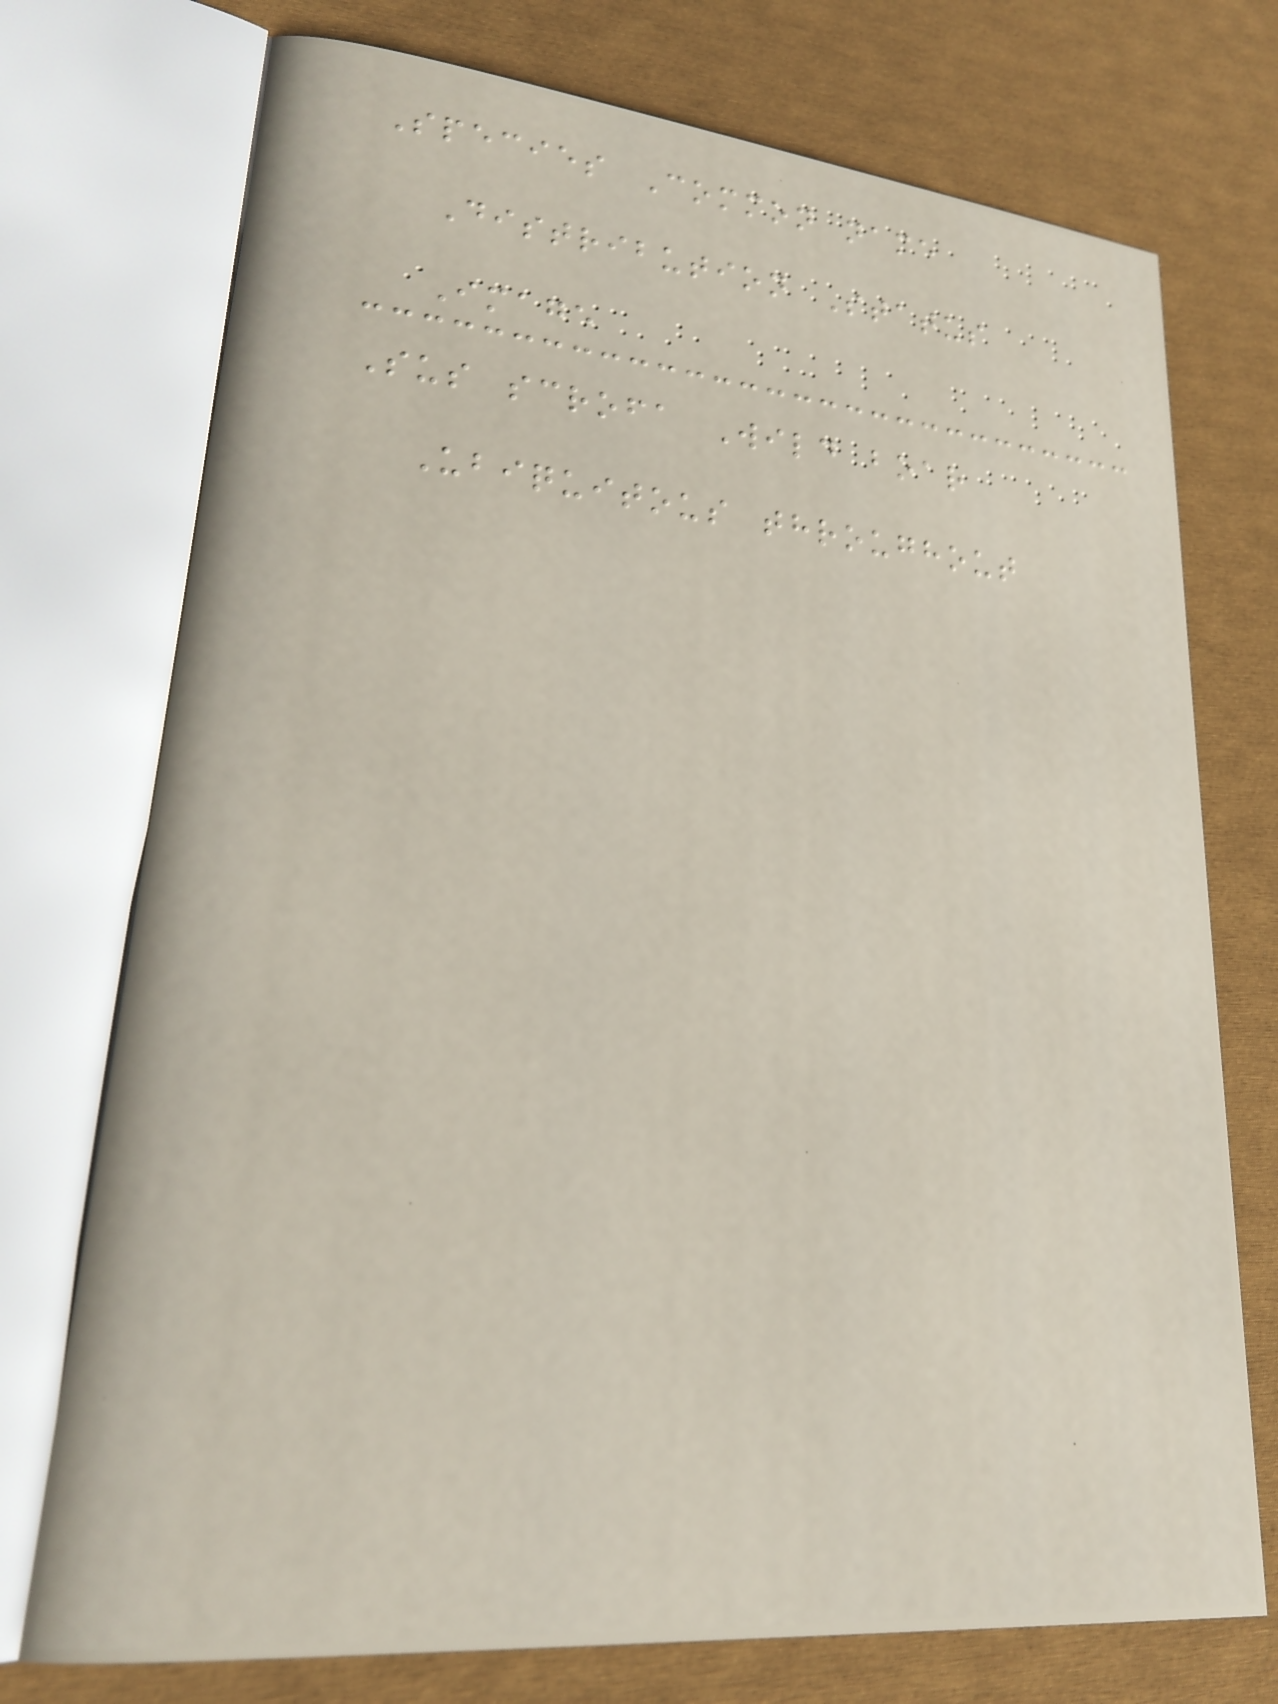Species Common name
Distribution Status
Image
Sus scrofa Wild boar
Ubiquitous throughout
